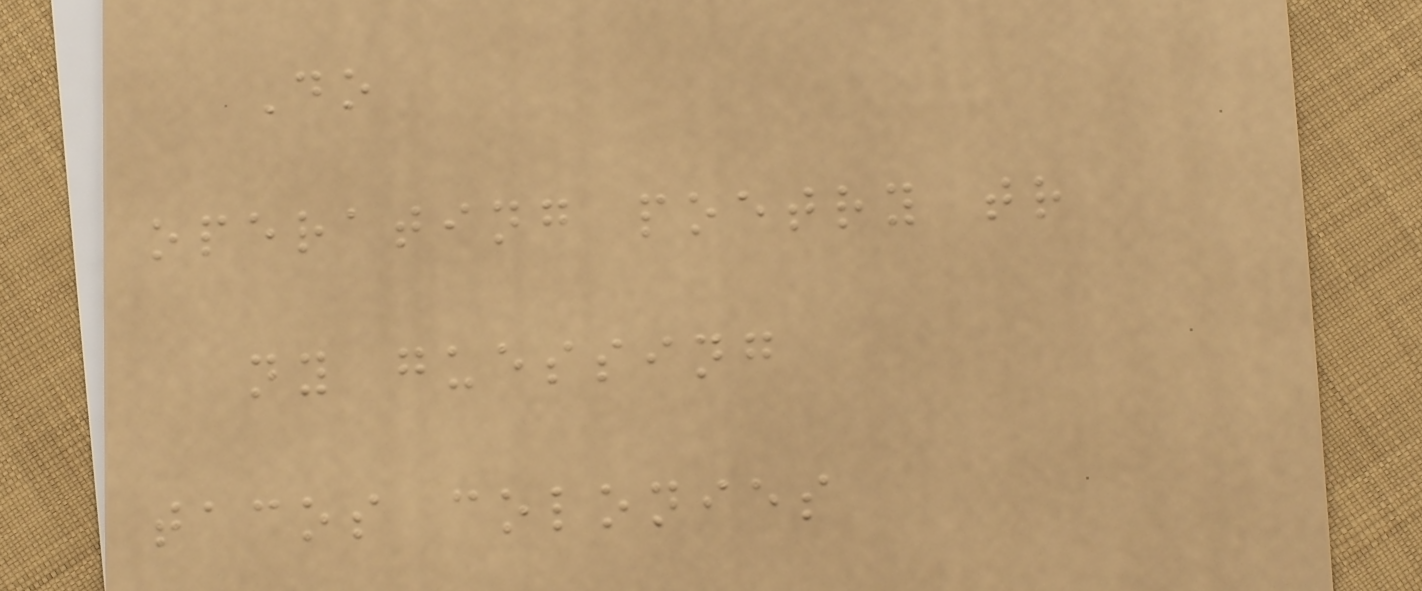Do
operating poetry tr
ny guessing
tacos colonies
